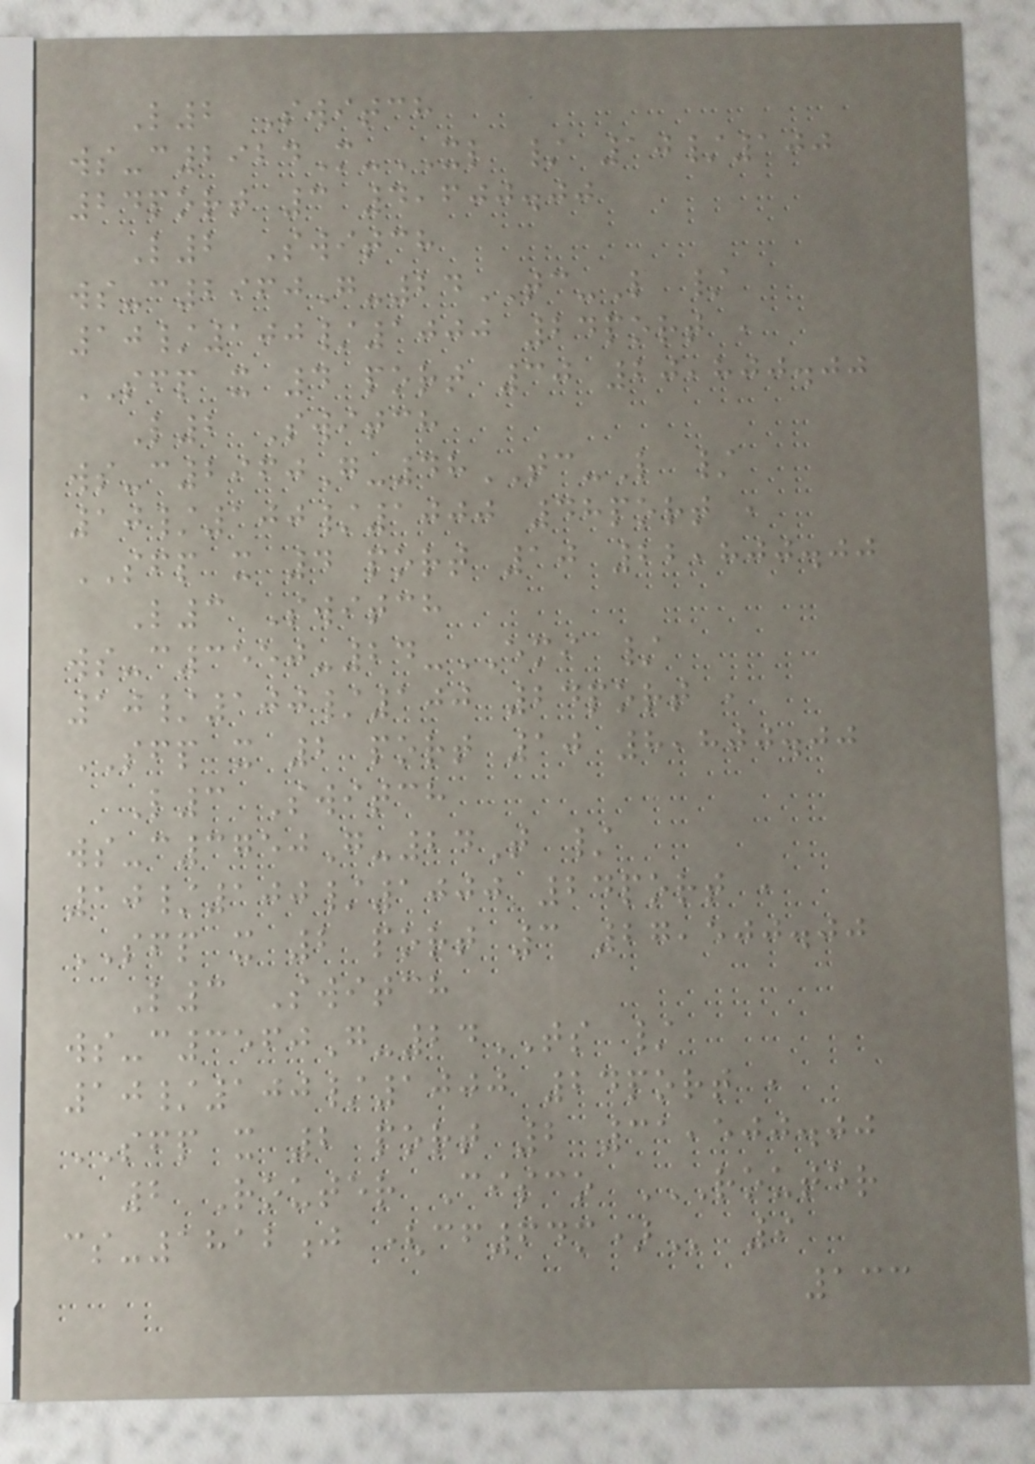L2 Switch
ws-c2924M-XL / 10/100
24port 3 4,600.00
L2 Switch
ws-c2960G-24TC-L /
10/100/1000 24port ,
SFP x 4 port 30 20,800.00
L2 Switch
ws-c2960G-48TC-L /
10/100/1000 48port ,
SFP x 4 port 10 22,800.00
L3 Switch
ws-c3550-24-EMI /
10/100/100 24port ,
SFP x 2 port 10 8,800.00
L3 Switch
ws-c3750G-24T /
10/100/1000 24port ,
SFP x 2 port 3 27,500.00
L3 Switch
ws-c3560G-24TS /
10/100/1000 24port ,
SFP x 2 port 2 31,500.00
2 Router Cisco ROUTER
CS-1812J (CF64M) 9
133
